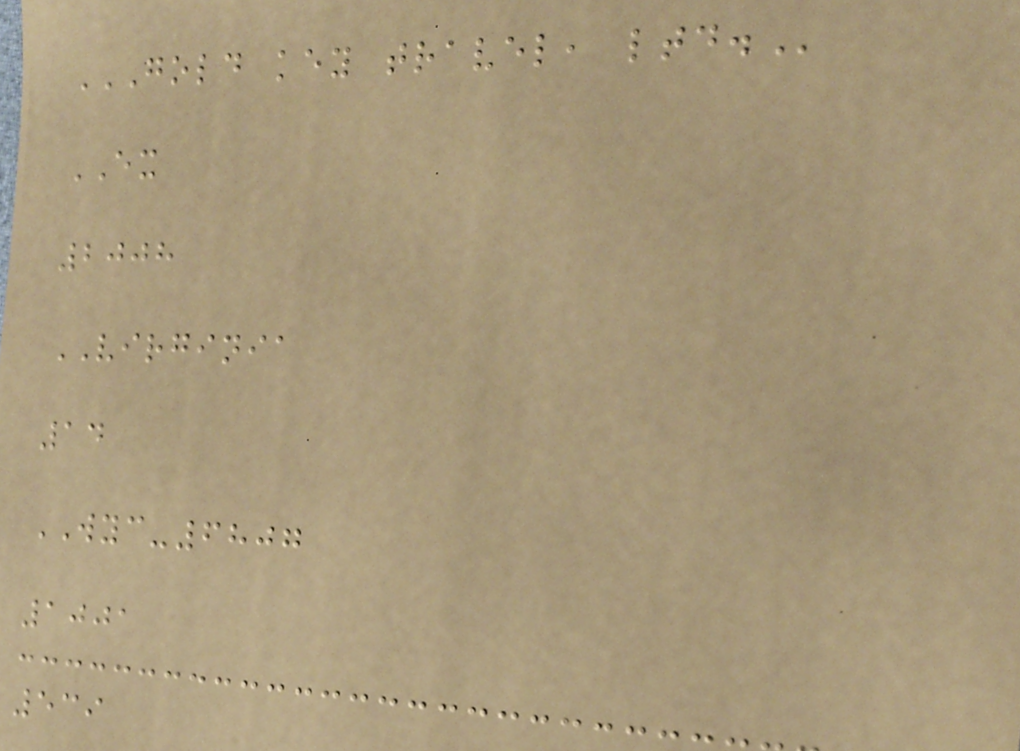GOLD KEY TRAVEL, LTD.
EX
2008
VIRGINIA
14
WYC-6807
1001
539
